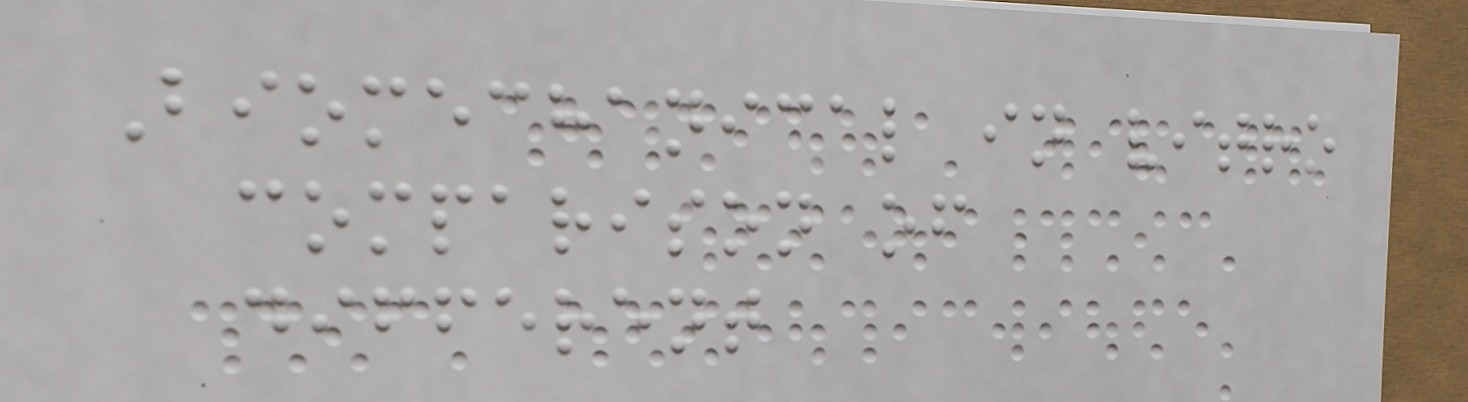Biomechanical in vitro
comparison of
different
